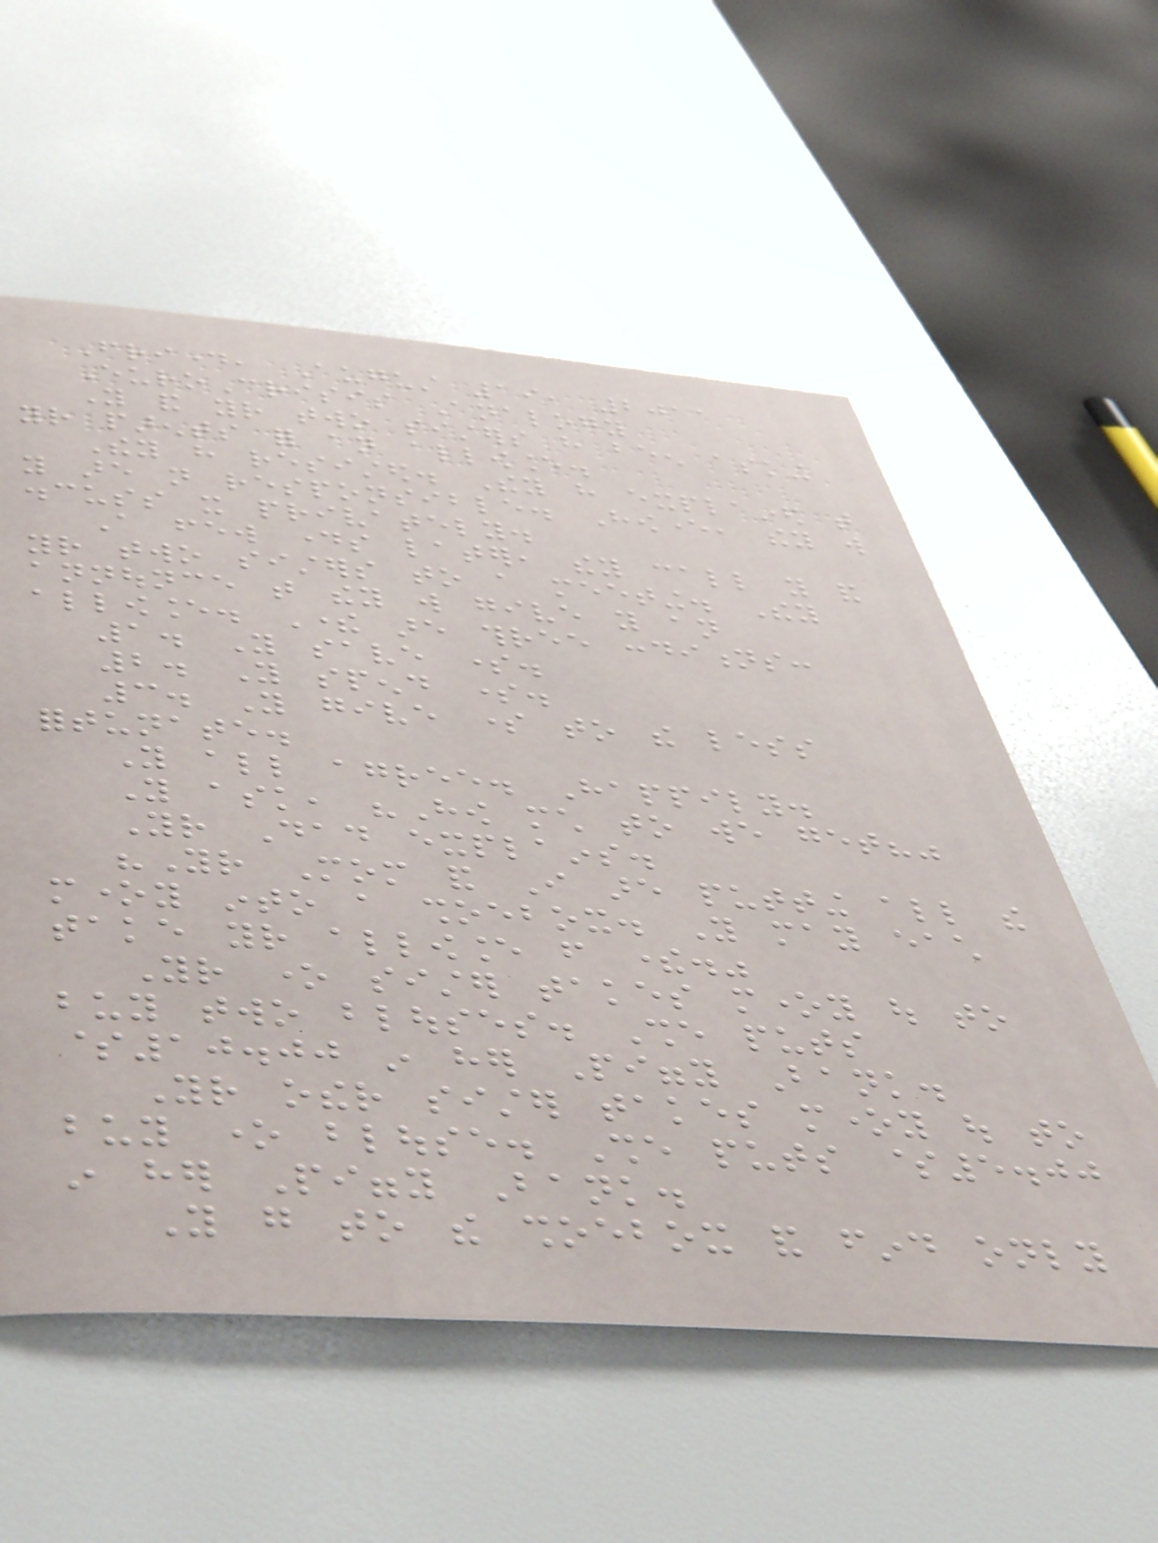Friday, August 19, 2011
EuroCrisis Analogy
You and your two sisters have been asking
your parents for an allowance.
They have resisted. They have explained that
you are not responsible. However, they will
discuss it privately.
A few days later, they call you and
your two sisters to a meeting. They
announce that they will give you an
allowance. There are three conditions:
1. You save some.
2. You spend some.
3. You give some to the less
fortunate.
You all agree. Happily.
You ask, "How much to we get?"
Your Dad explains.
"Your Mom and I are putting all the
money into a shoebox. You may each
take your allowance from there."
Your one sister takes money out to
buy two blouses. She puts
$10.00 in her Piggy Bank.
Your other sister takes money out to
buy one blouse. She puts $5.00
in her Piggy Bank.
You go to the shoebox and find only
